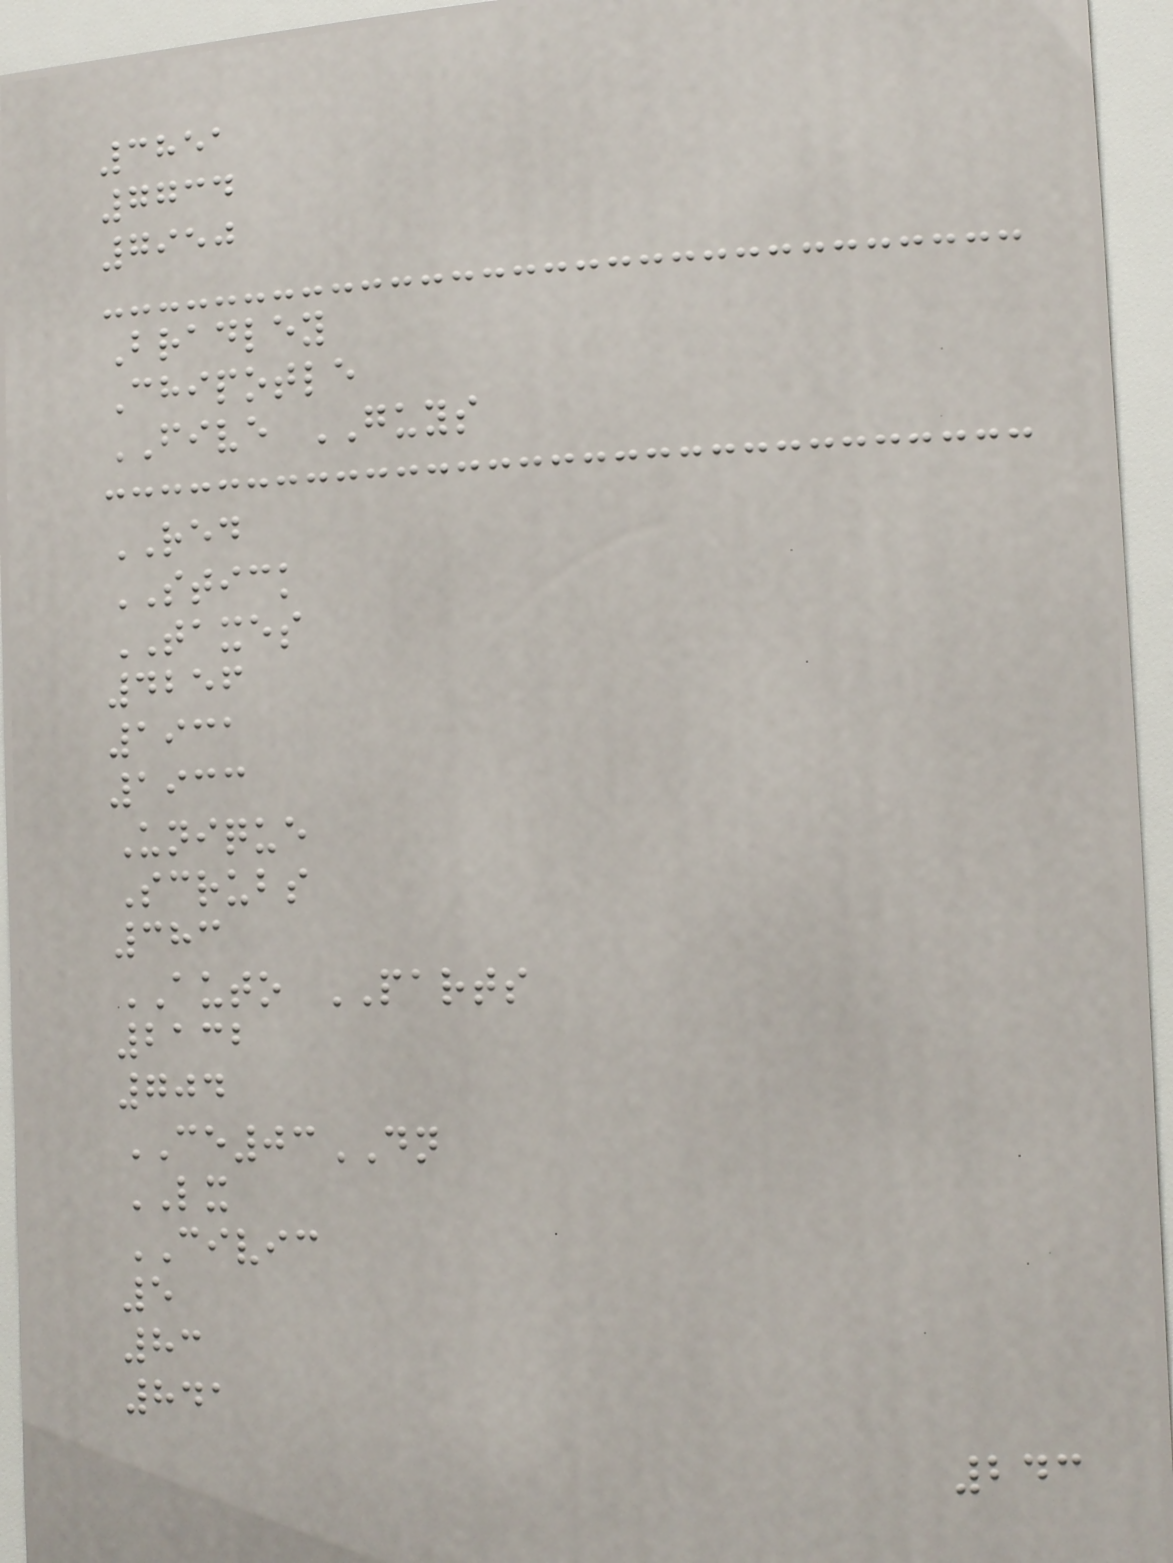3851
7734
7950
Bradley
Chipotle
FIVE GUYS
RED
STICK
TAXES
4256
1931
1933
Unique
Scrubs
383
AUTO PARTS
2132
704
CE03DN
LX
CIVIC
5
83
841
243
